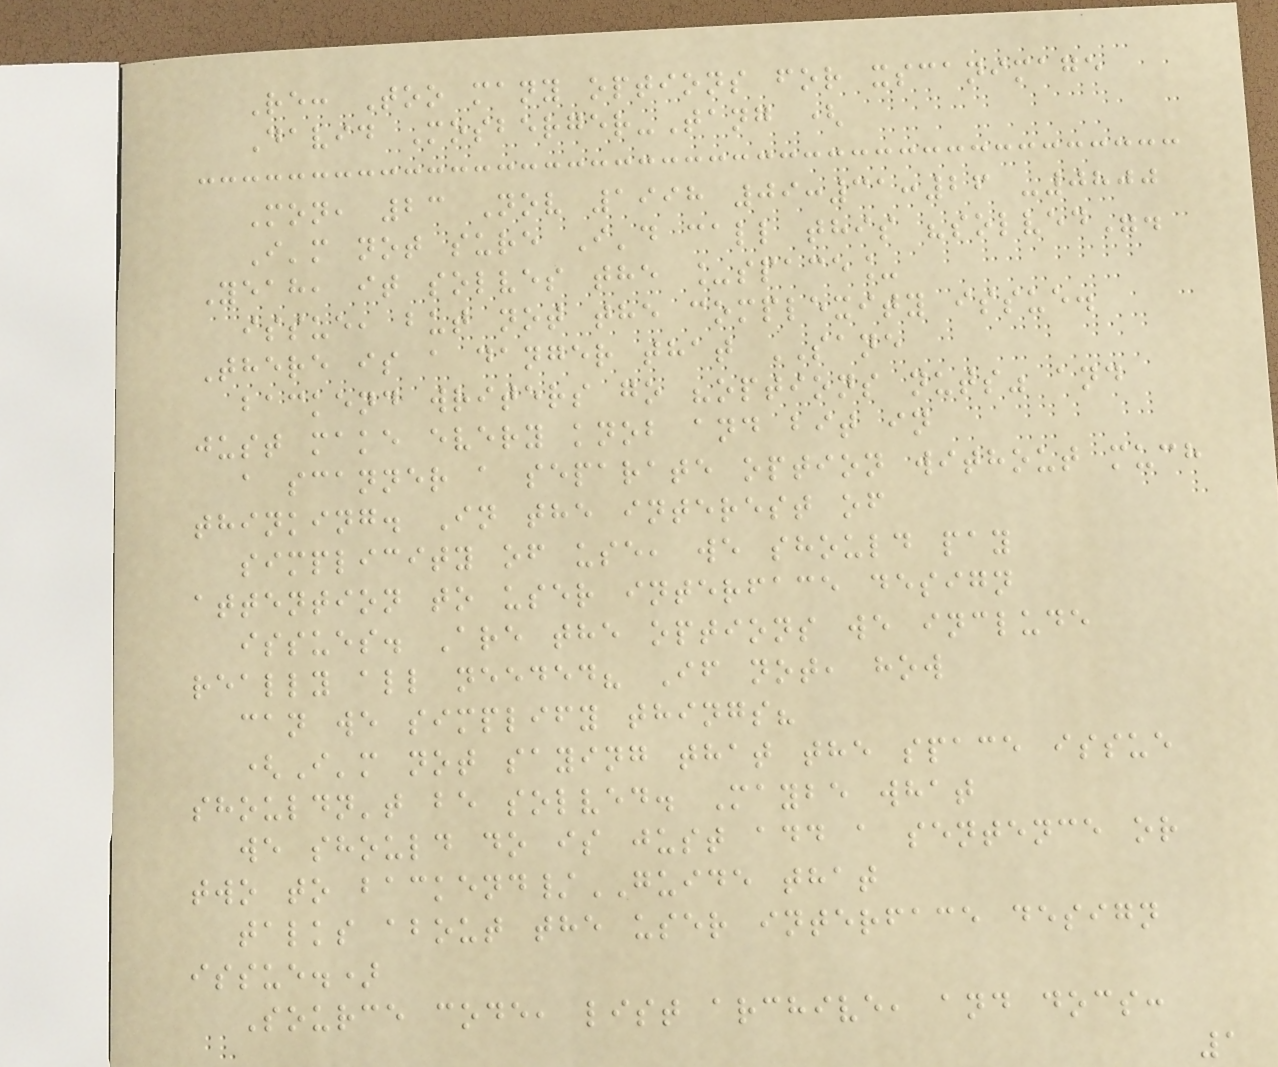Re: Too many options for xscanimage
David Mosberger-Tang (
Mon, 23 Nov 1998 09:31:26 -0800
I'm not sure I'd call this "solved".
Yeah, it solves the _space_
issue, but not the complexity issue.
There is a danger that SANE
backend writers go "options nuts" and
just make every knob and bit in
a scanner a separate option without much
thinking. In the interest of
simplicity of use, we should pay
attention to user interface design
issues. Are the options we include
really all needed? If not, how
can we simplify things?
(I'm not saying that the space issue
shouldn't be solved. Maybe what
we should do is just add a sentence or
two to backend/GUIDE that
talks about the user interface design
issue.)
Source code, list archive, and docs:
1
